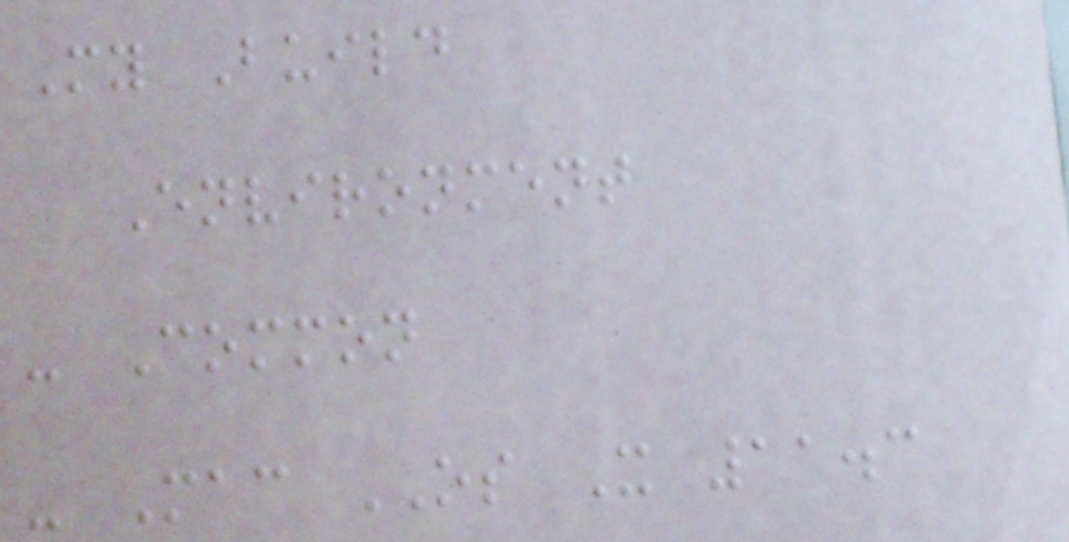My Build
Environment
- Common
- Mac OS X 11.3
